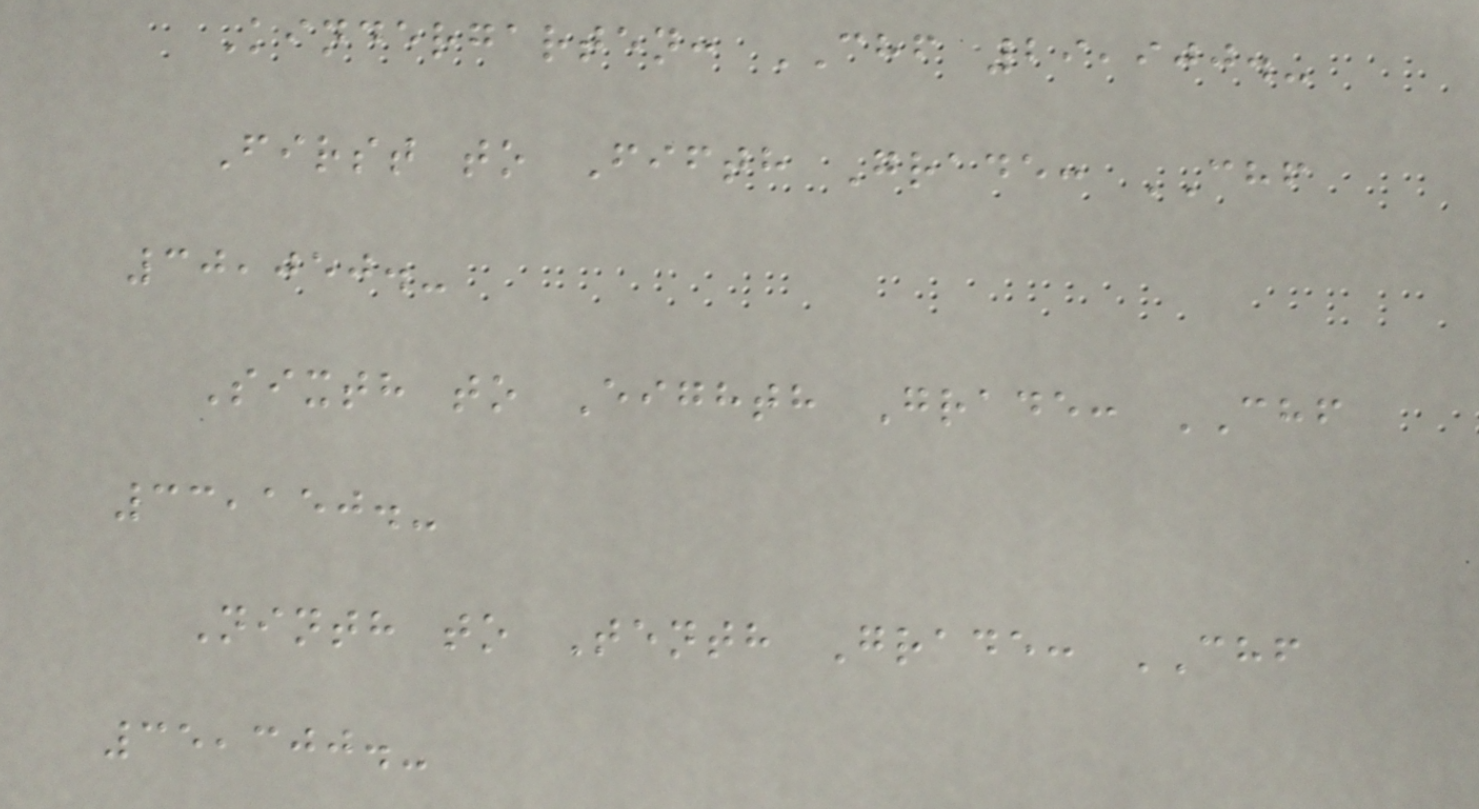Kindergarten: CHF 29,900.-
First to Fifth Grade: CHF
30,050.-
Sixth to Eighth Grade: CHF
33,150.-
Ninth to Tenth Grade: CHF
35,300.-
